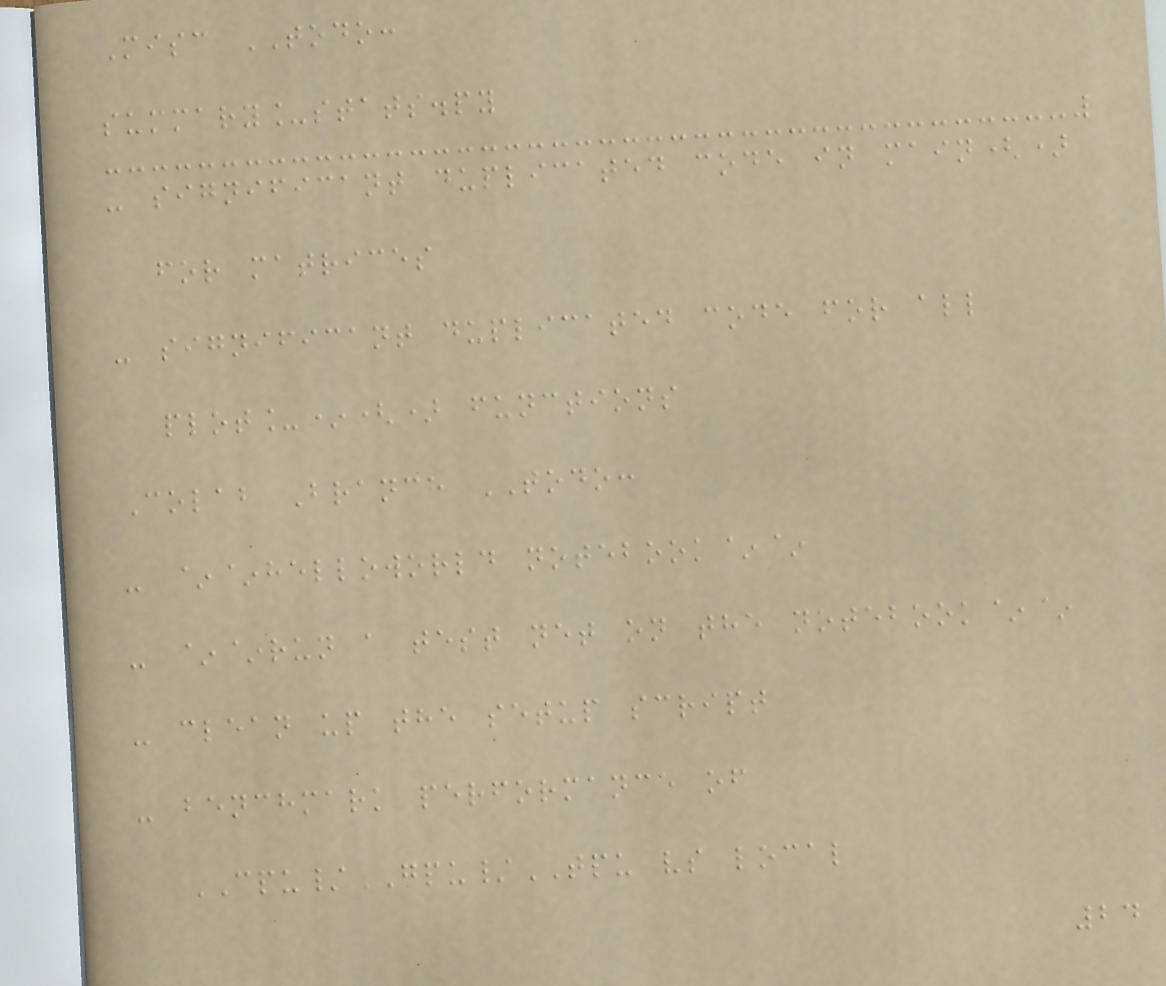Misc TODO:
summary_stats.py
- significant duplicated code in main()
for matrices
- significant duplicated code for all
plot_*() functions
Colab Branch TODO:
- ~~helloworld notebook~~
- ~~run a test net on the notebook~~
- clean up the setup script
- benchmark performance of
CPU/GPU/TPU vs local
24
